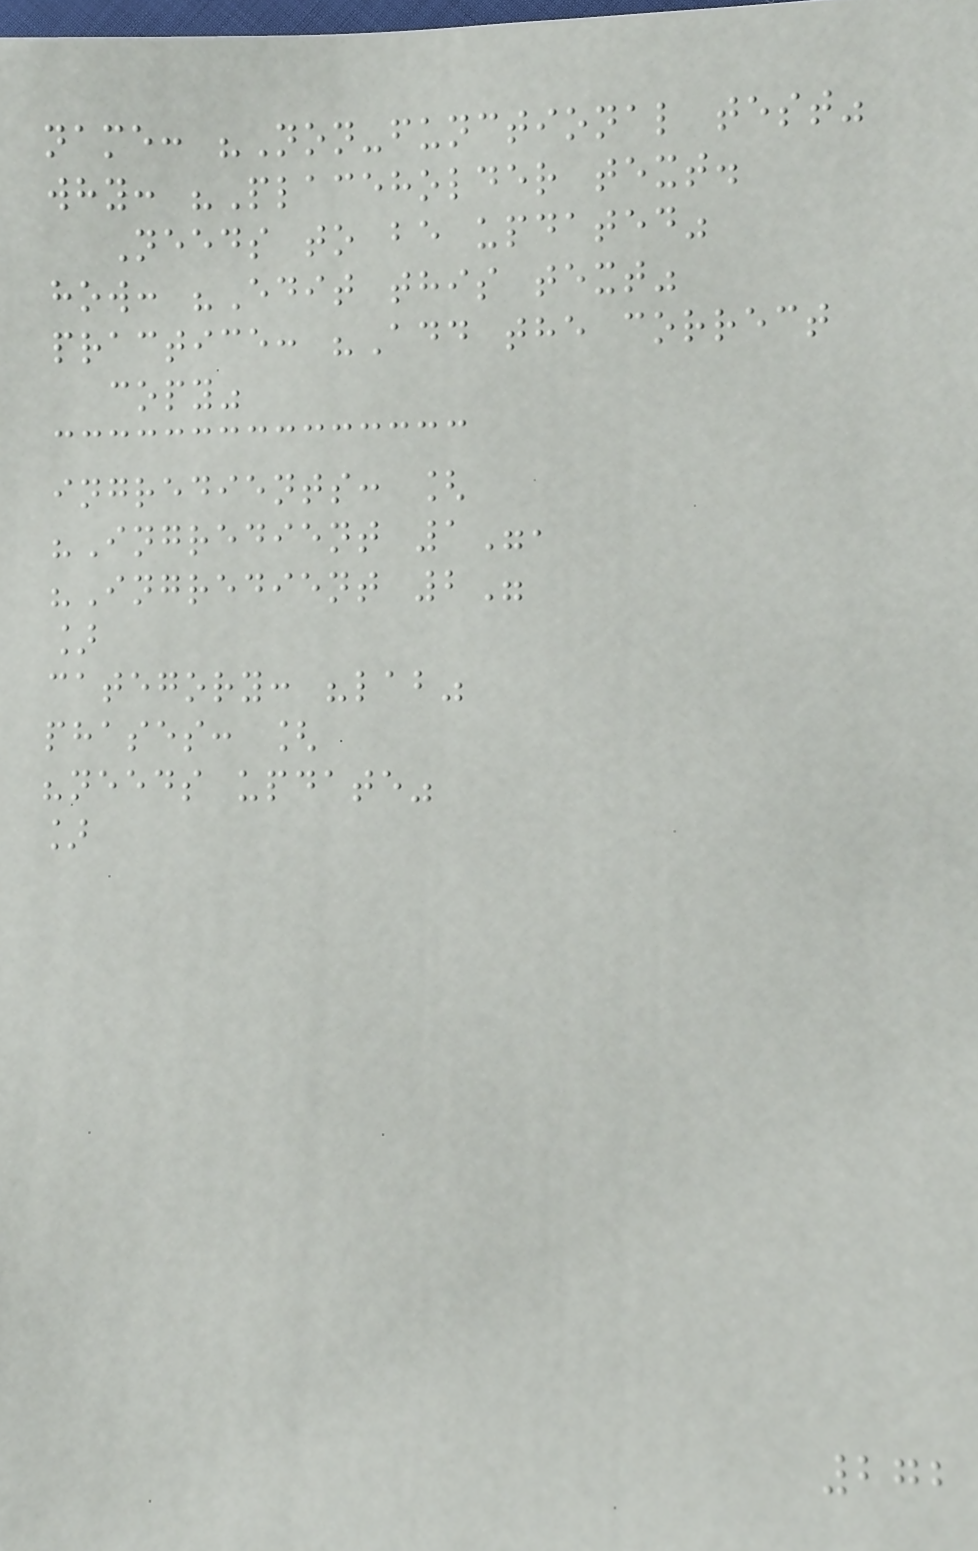name: "Non-functional test"
why: "Placeholder text.
Needs to be updated"
how: "Edit this text"
practice: "Add the correct
copy"
ingredients: [
"Ingredient 1",
"Ingredient 2"
]
category: "lab"
phases: [
"needs update"
]
272
